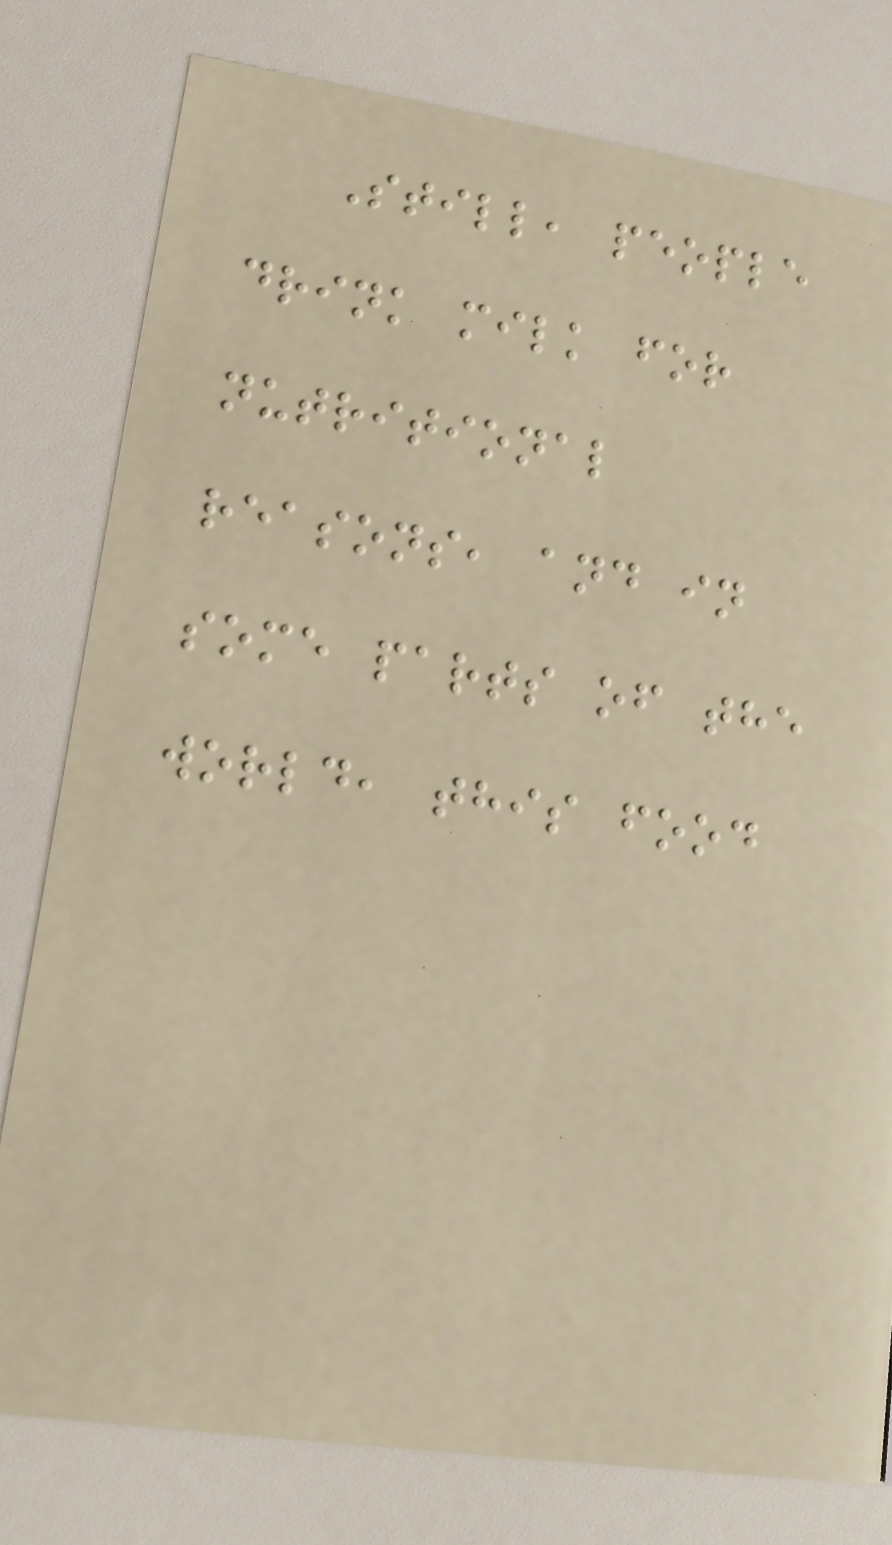Still, people
drink milk for
nutritional
reasons, and in
some parts of the
world, this food
